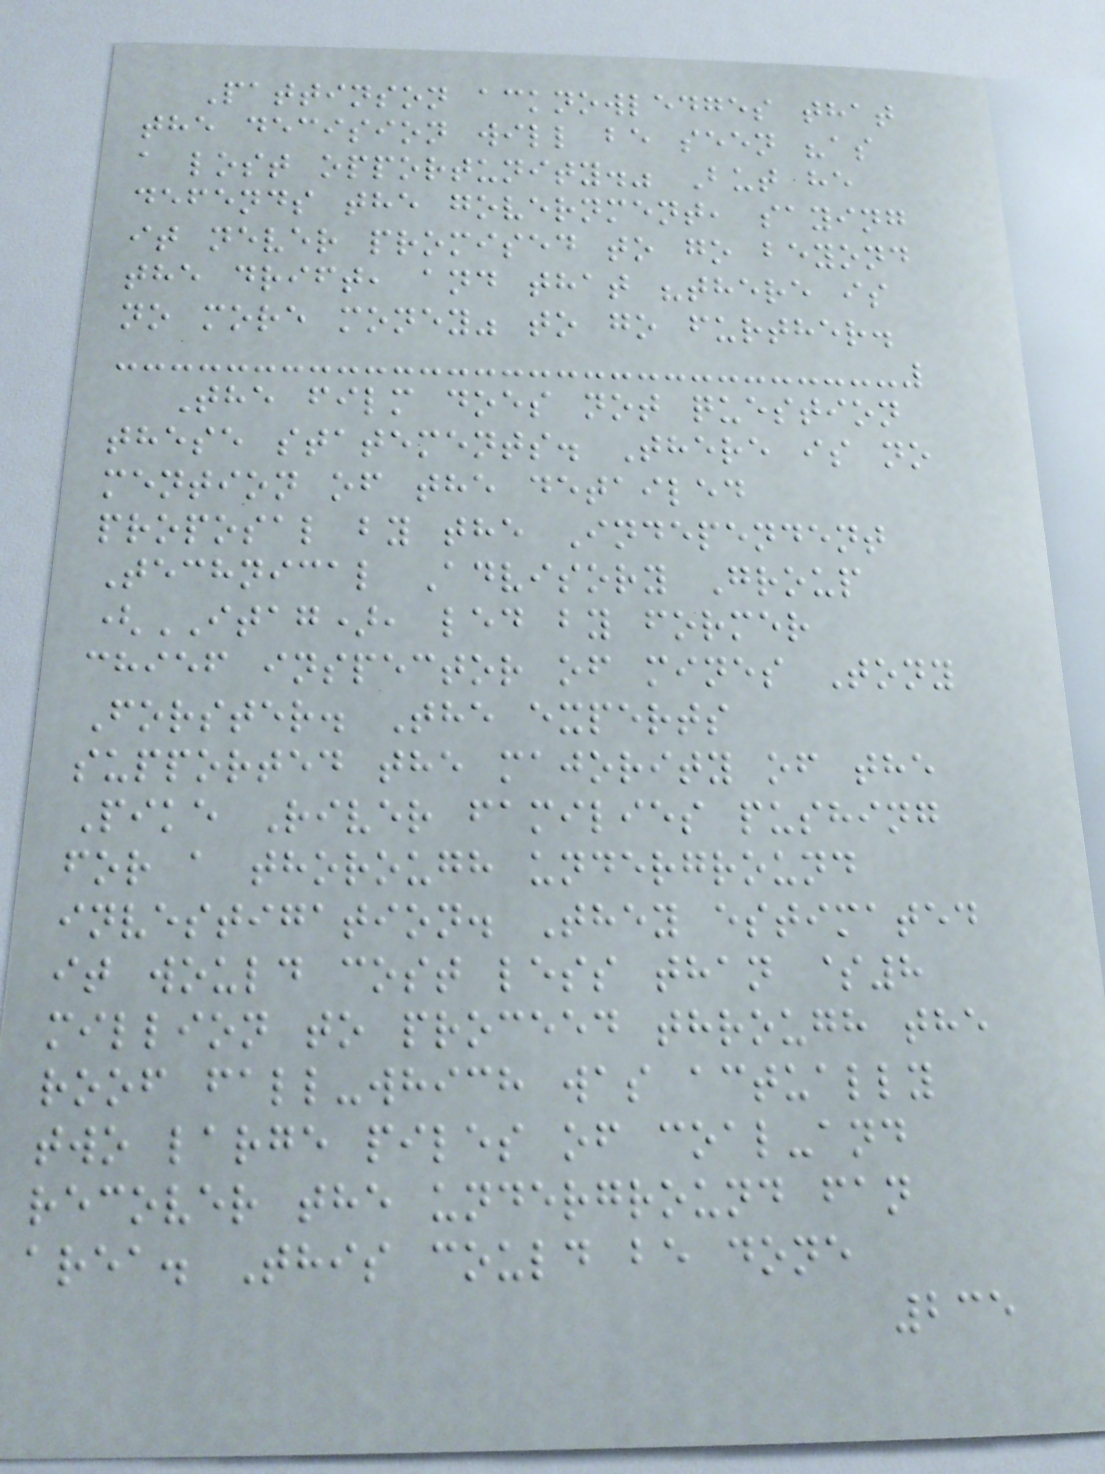Pattinson acknowledges that
the decision will be seen "as
a lost opportunity." But he
defends the government, saying
it never promised to go beyond
the drift, and that "there is
no more money" to go further.
The film does not question
these statements. There is no
mention of the detailed
proposal by the Independent
Technical Advisory Group
(ITAG), led by former
chief inspector of mines Tony
Forster. The experts
supported the majority of the
Pike River families pushing
for a thorough underground
investigation. They estimated
it would cost less than $8
million to proceed through the
roof fall-which was actually
two large piles of coal-and
recover the underground fan
area. This could be done
235
